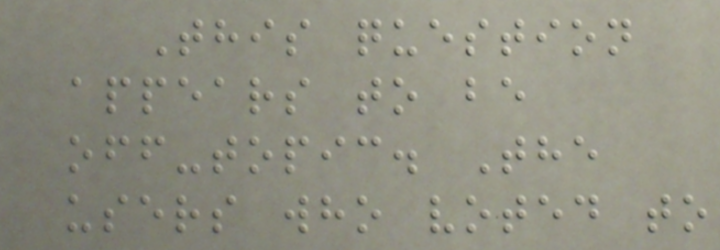This question
appears to be
off-topic. The
users who voted to
